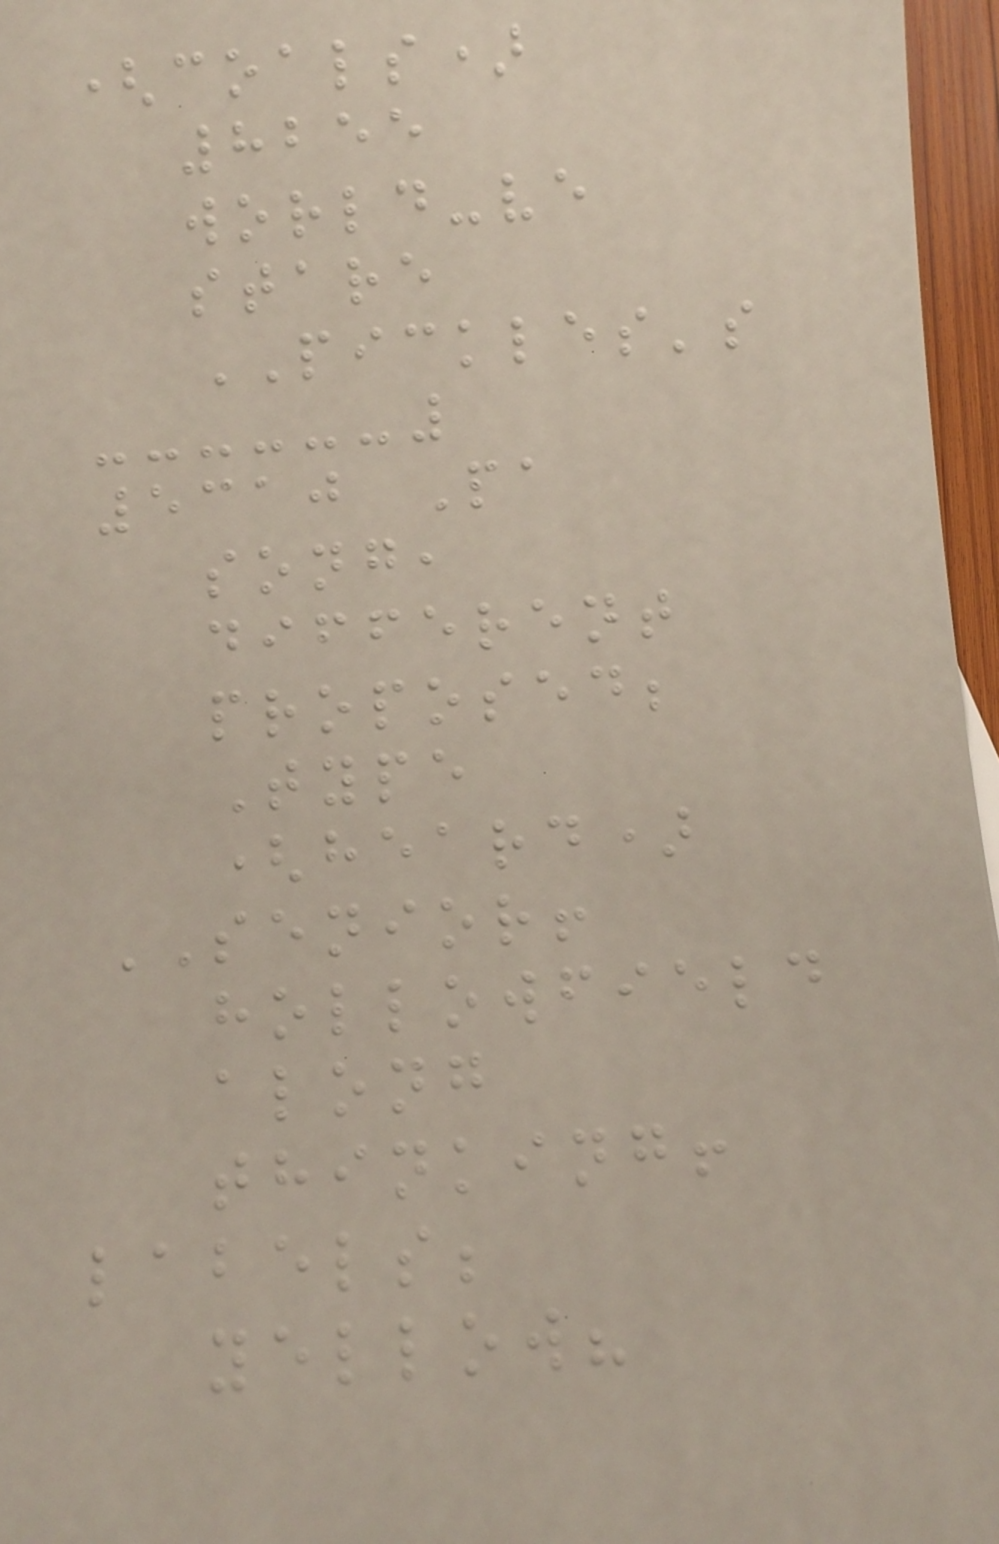(coals)
8255
world-ve
stare
PICKLES's
5310 Pa
song,
different
proposed;
Type
(heard)
SENIOR!
hollowfield
along
thinking!
labels;
yellow?
